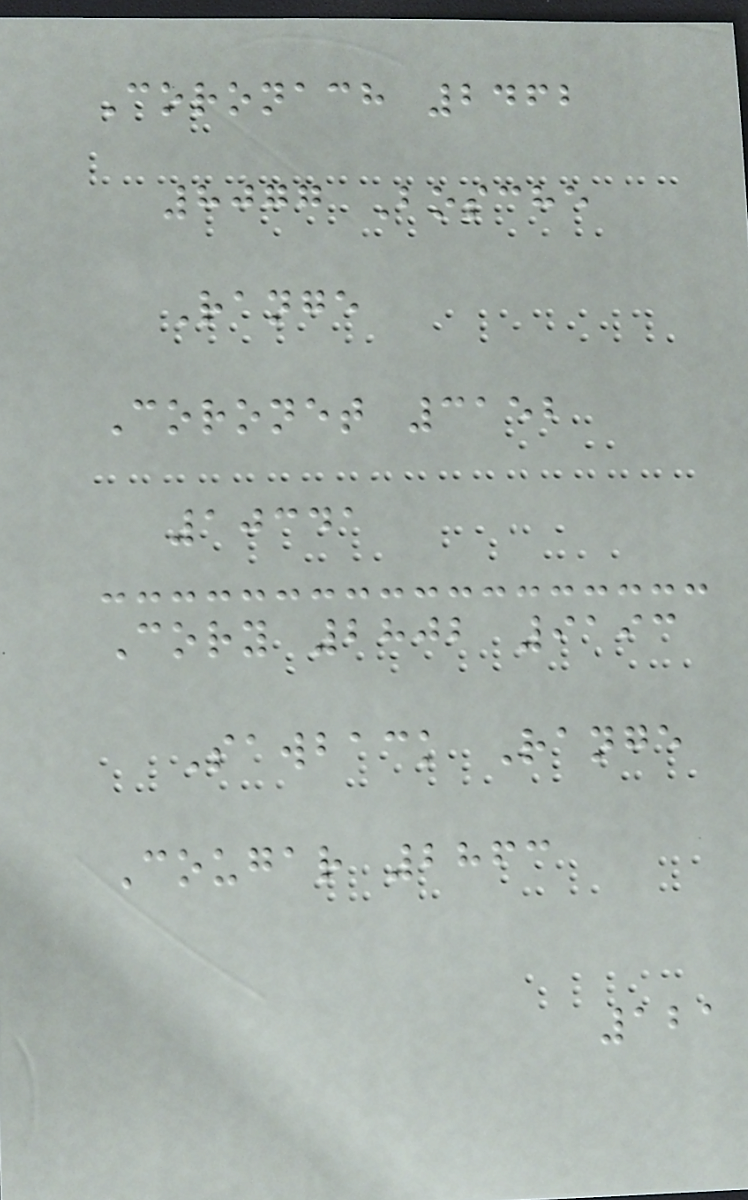Coronach 2462
8077 Bosche
Range
Coronet 3152
10341
Cory 2802 9193
Sawback Range
Cougar 2863
121
